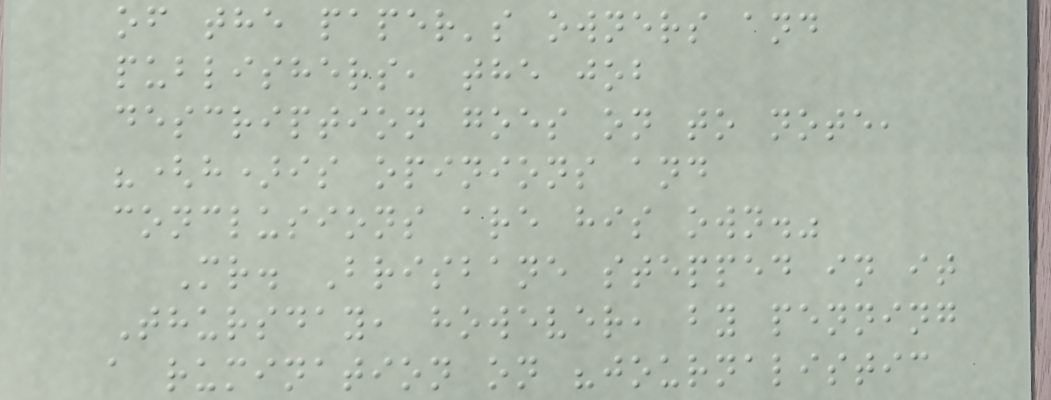of the paper's owners and
publishers, the job
description goes on to note,
"(h)is opinions and
conclusions are his own."
Mr. Brisbane stepped in it
Thursday, however, by penning
a rumination on "journalistic
